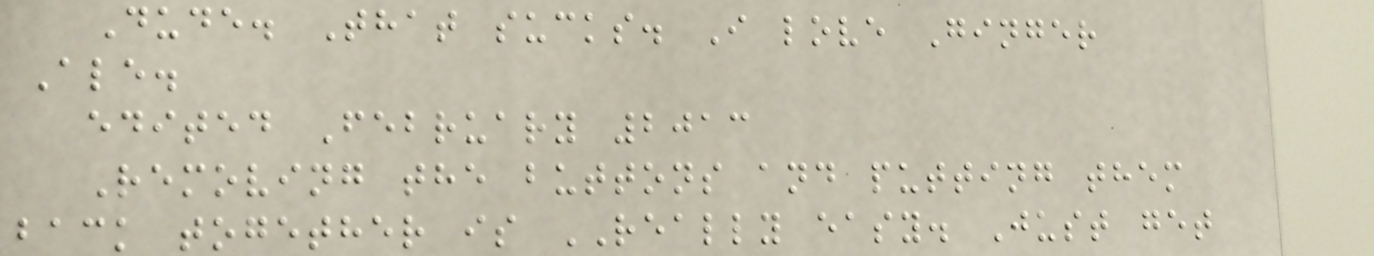Dude. That sucks. I love Ginger
Ale.
edited February 2013
Removing the buttons and putting them
back together is REALLY easy. Just get
